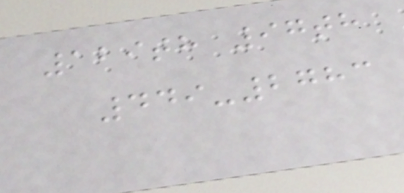129th 97th
449-2783
